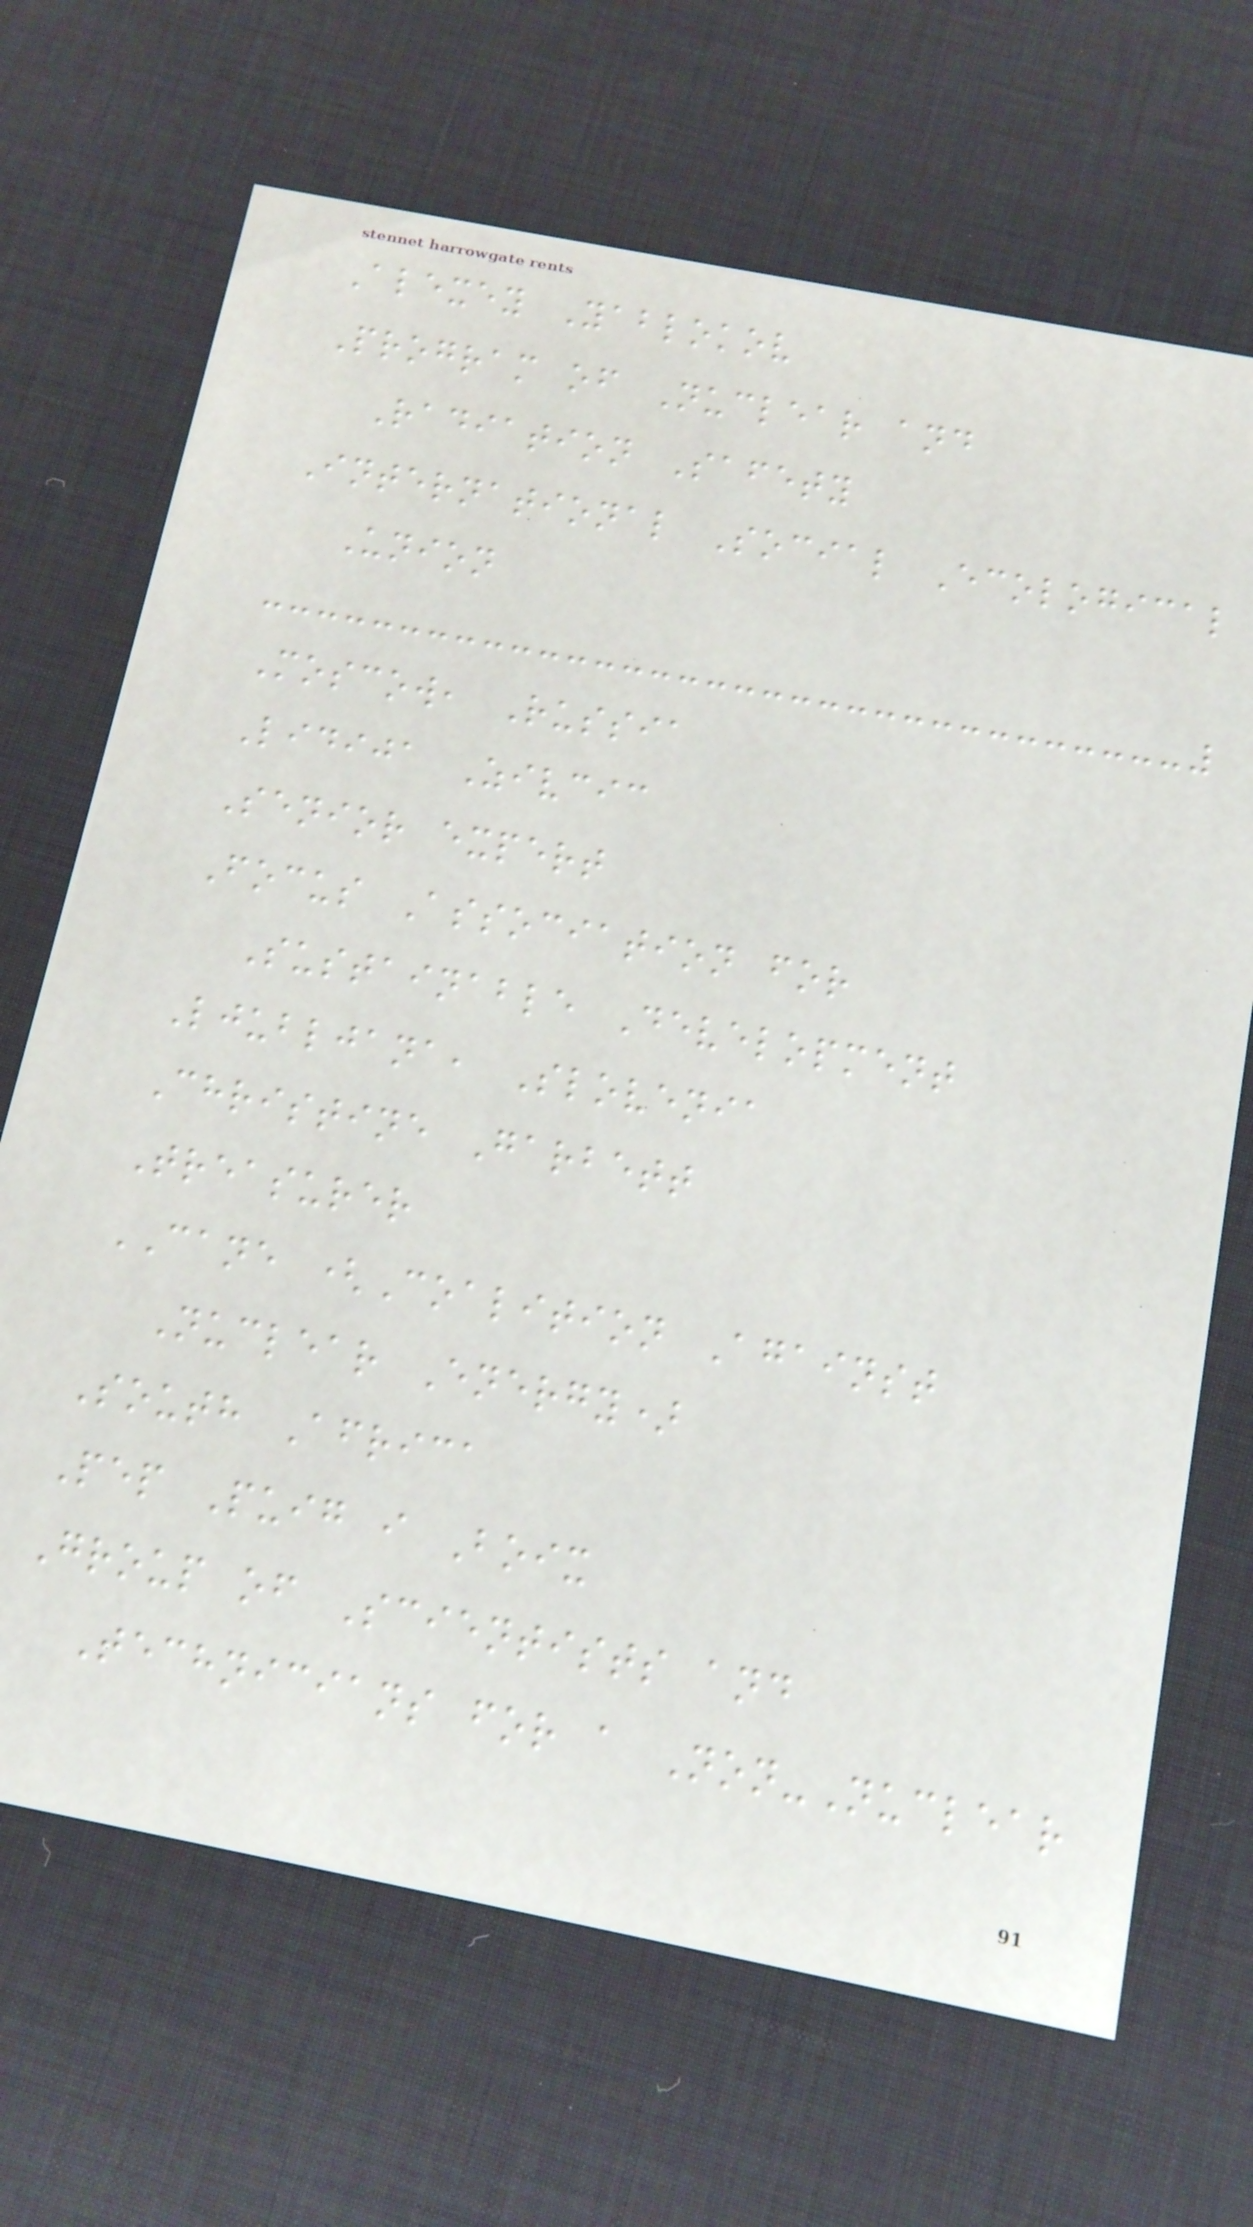Alexey Yablokov
Program of Nuclear and
Radiation Safety
International Social Ecological
Union
Moscow, Russia
Lidija Zivcic
Senior expert
Focus Association for
Sustainable Development
Ljubljana, Slovenia
Christine Garbett
Treasurer
CANE (Coalition Against
Nuclear Energy)
South Africa
Pep Puig i Boix
Group of Scientists and
Technicians for a Non-Nuclear
